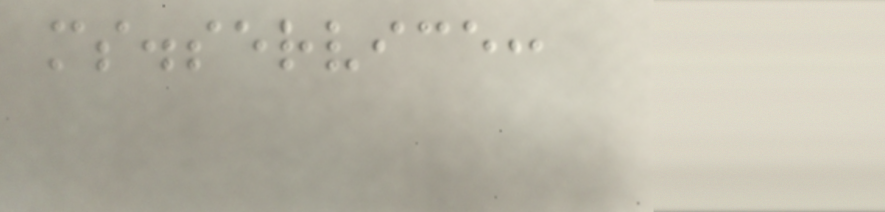ms.service:
